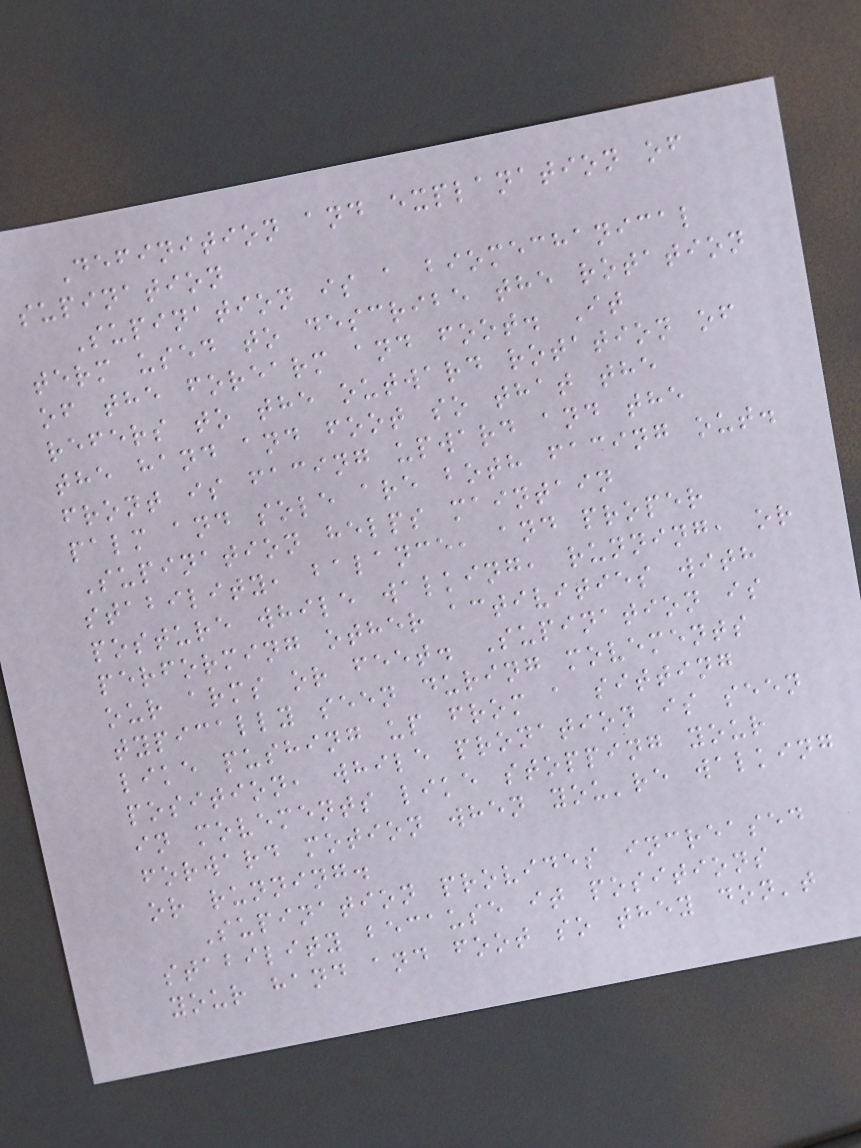Definition and explanation of
supination
Supination is a biomechanical
term used to describe the rotation
of the forearm and foot. It
refers to the outward rotation of
the hand and foot so that the
front is facing upward and the
palm and sole are both facing out.
Supination helps maintain
stability, balance, and proper
posture while walking, running, or
performing other activities with
our arms or feet. Supination is
typically seen during movements
like pushing up from a sitting
position, while pronation is seen
in movements like stopping your
forward motion when you're walking
or running.
Supination provides increased
stability because it positions
your hand and foot so they don't
